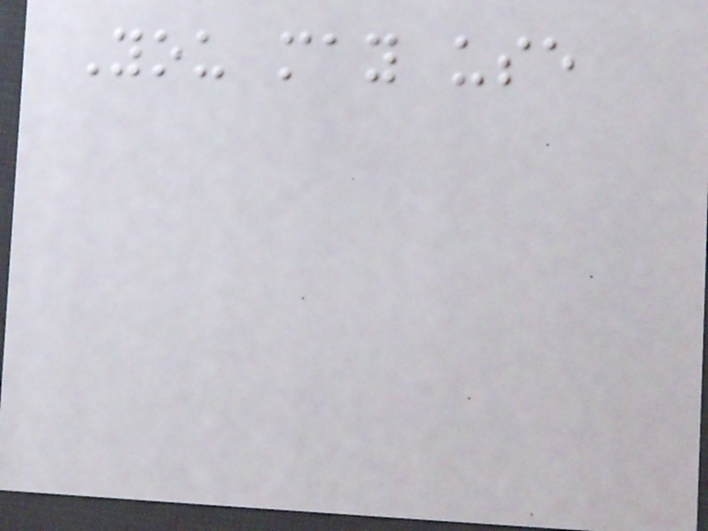You may use
